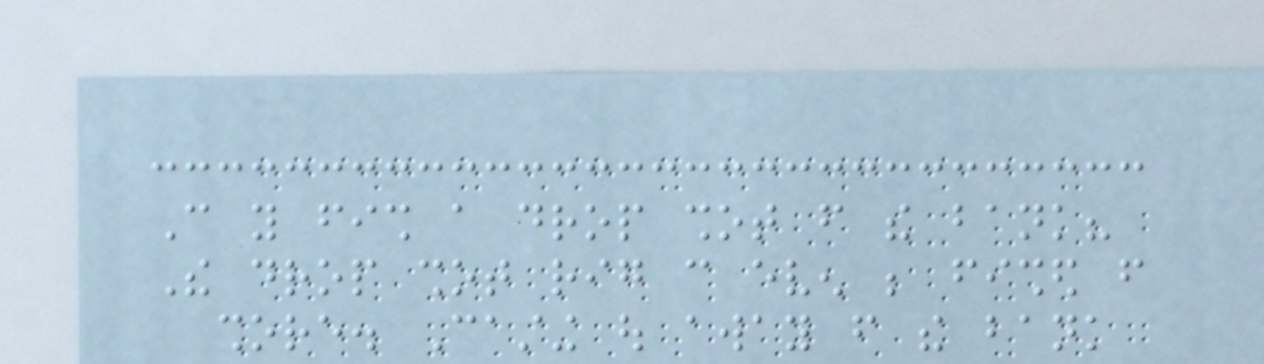Can you fish a drop shot from the bank?
The drop shot rig can even be fished from
shore. Casting out away from the bank
